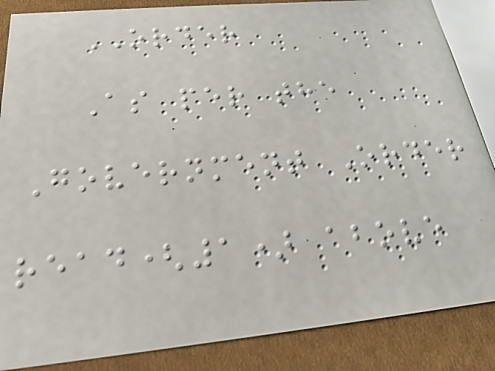ORDER
As per the
Government Order
read(1) above
